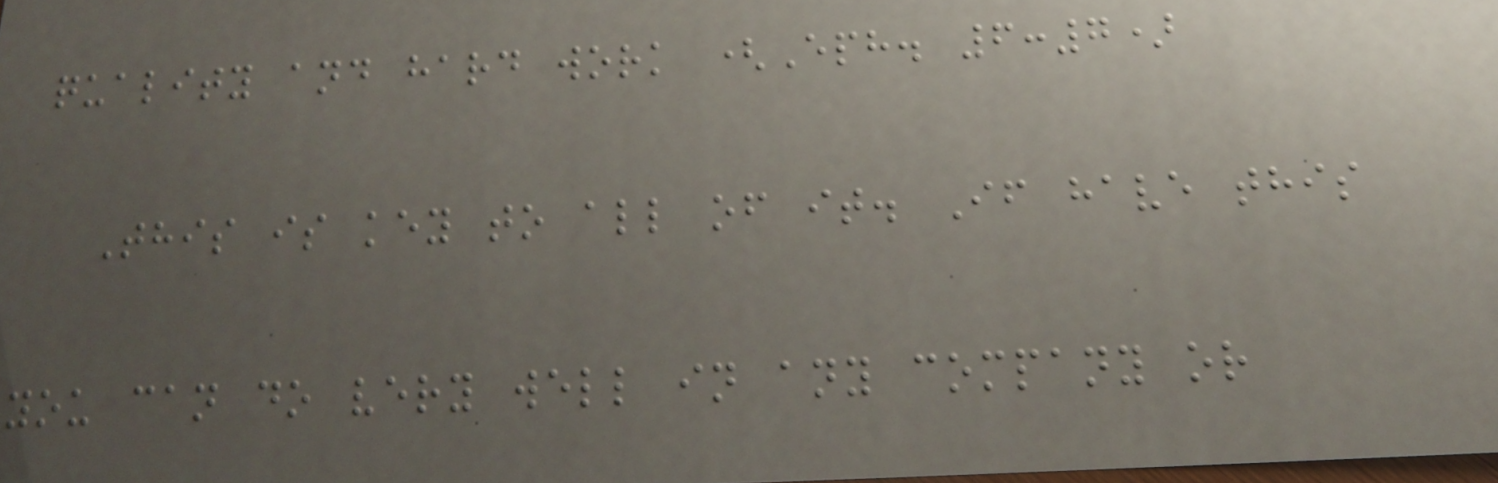quality and hard work (Eph. 6:7)
This is key to all of it. If have this
you can do very well in any company or
